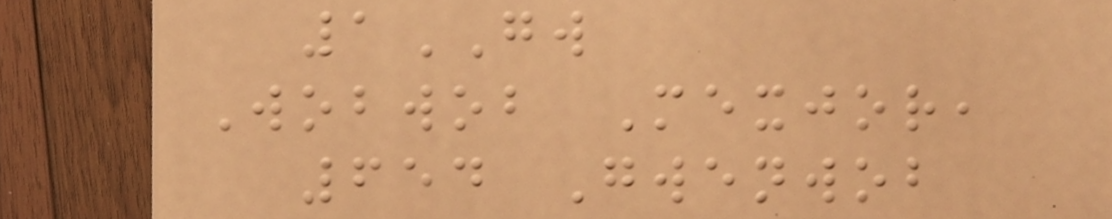1GW
Wobwob Mexjor,
654 Gwenwob
